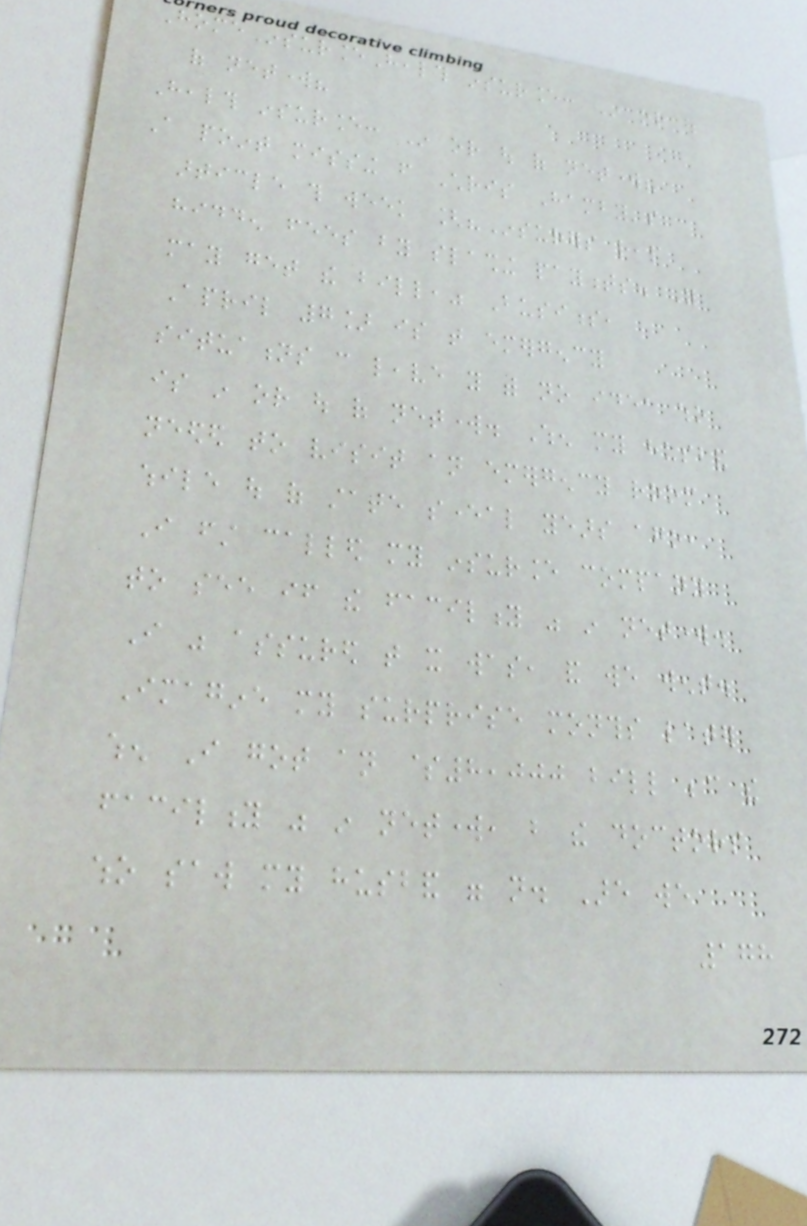HomeInsuranceHealth insurance: In or out
of network?
Health insurance: In or out of network?
A point missing from Chris Hamby's
article this week ["Insurers reap
hidden fees by slashing payments. You
may get the bill," Business,
April 7] is that emergency
situations can leave you with no idea who
is in or out of network. When my husband
needed to visit an emergency room
while out of state several years ago,
I first called my insurance company
to see if the facility was in network.
I was assured that it was, and we went.
Imagine my surprise months later
when I got an $8,000 bill because the
facility was in network, but the doctors
who saw my husband were not. Are we
178
